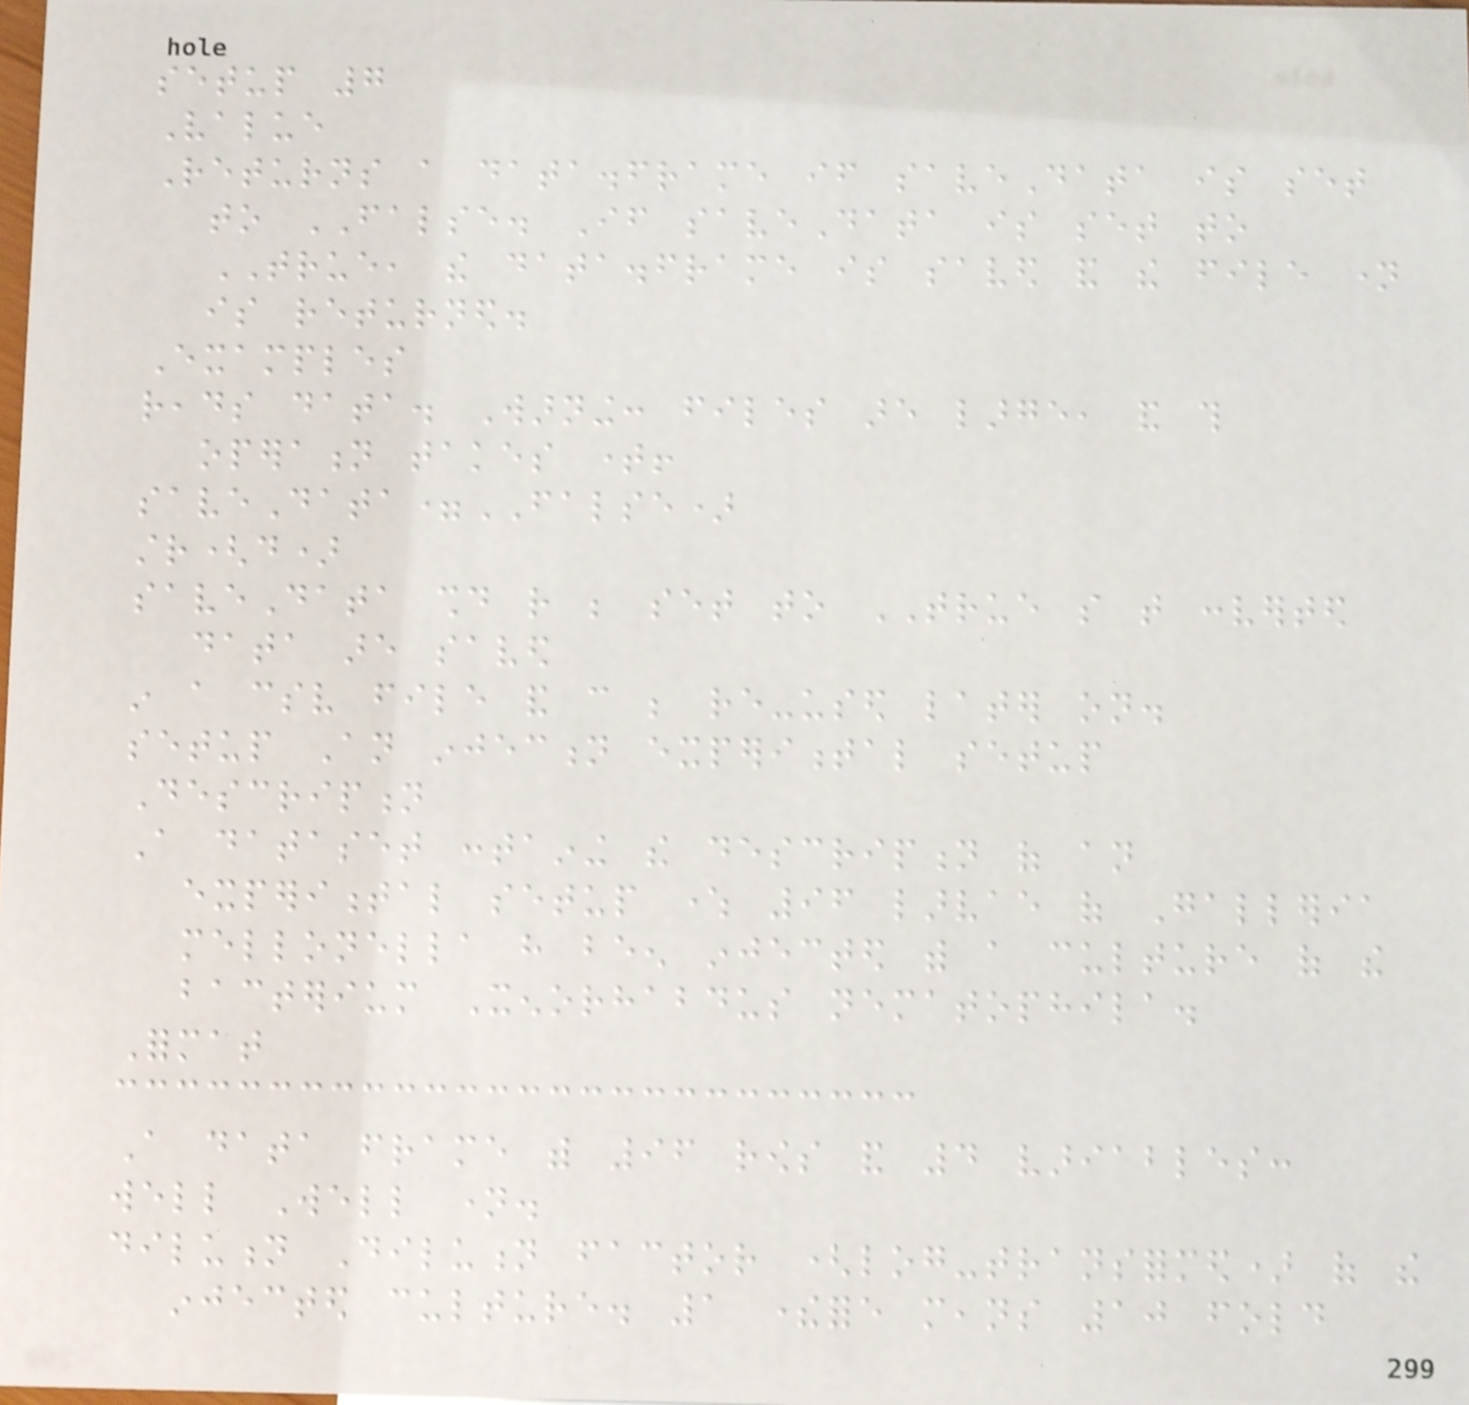setup 7
Value
Returns a data.frame if saveData is set
to FALSE. If saveData is set to
TRUE, the data.frame is saved and the file name
is returned.
Examples
reads data. Warning: files are large, and this
operation takes time!
saveData=FALSE)
str(d)
saveData should rather be set to TRUE so that converted
data are saved
in a csv file and can be re-used later on.
setup An injection experimental setup
Description
A dataset containing the description of an
experimental setup where 96 larvae of Galleria
mellonella have been injected with a culture of the
bacterium Xenorhabdus nematophila.
Format
A data frame with 96 rows and 4 variables:
well Well name.
dilution Dilution factor (log-transformed) of the
injected culture. 1 therefore means 10 fold
